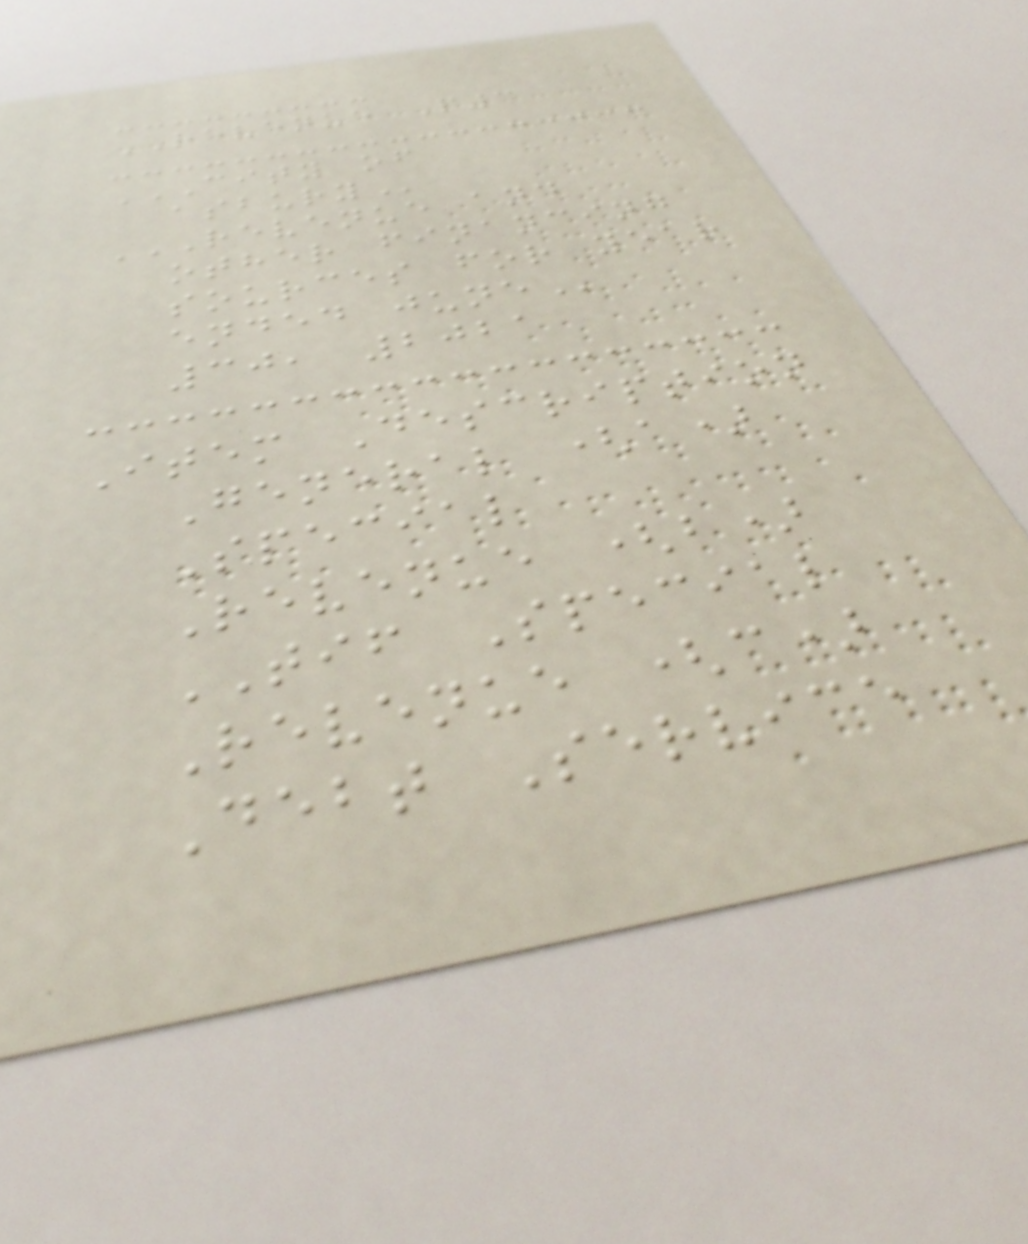REVENUE P3
CITY OF
ASBURY
REVENUE AND
OTHER FINANCING
SOURCES FOR YEAR
ENDED JUNE
30, 2021
Item Description
General (a)
Special
Revenue (b)
TIF Special
Revenue (c)
Debt Service
